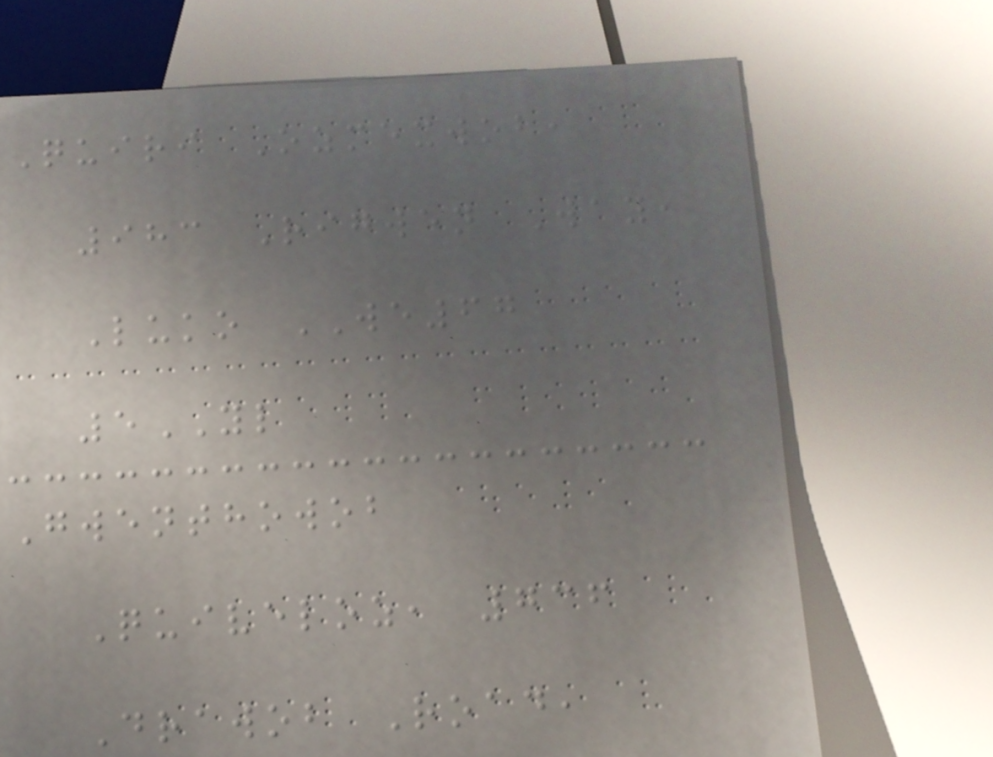Quiri Ozmexwob,
983 Rigwen Way,
Luko WE67
5YL
Gwenthowob
Quiveloz, 736
Drawob Road,
